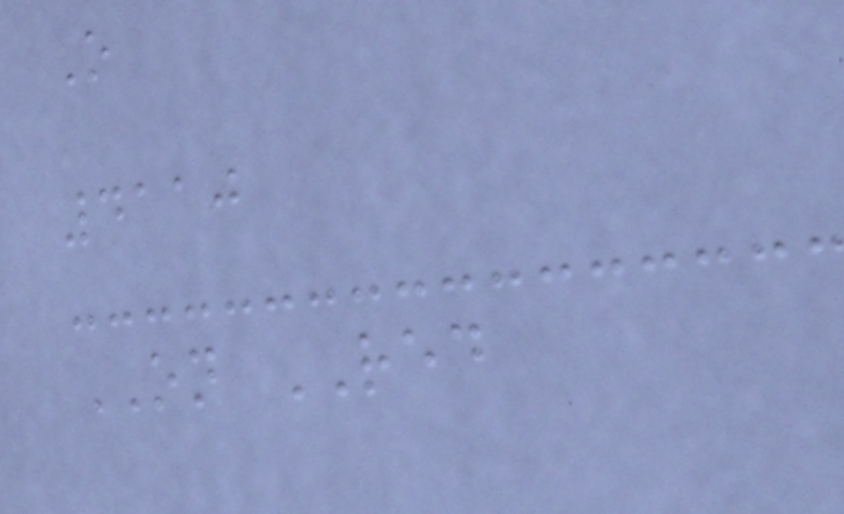O
4110
ON RED
